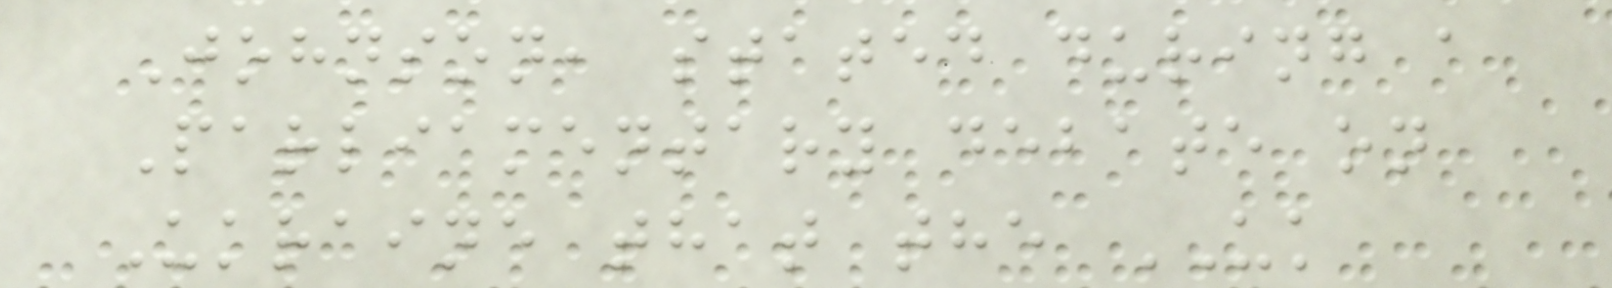Johnson, stated during a
Parliamentary debate on
Ukraine that the UK
